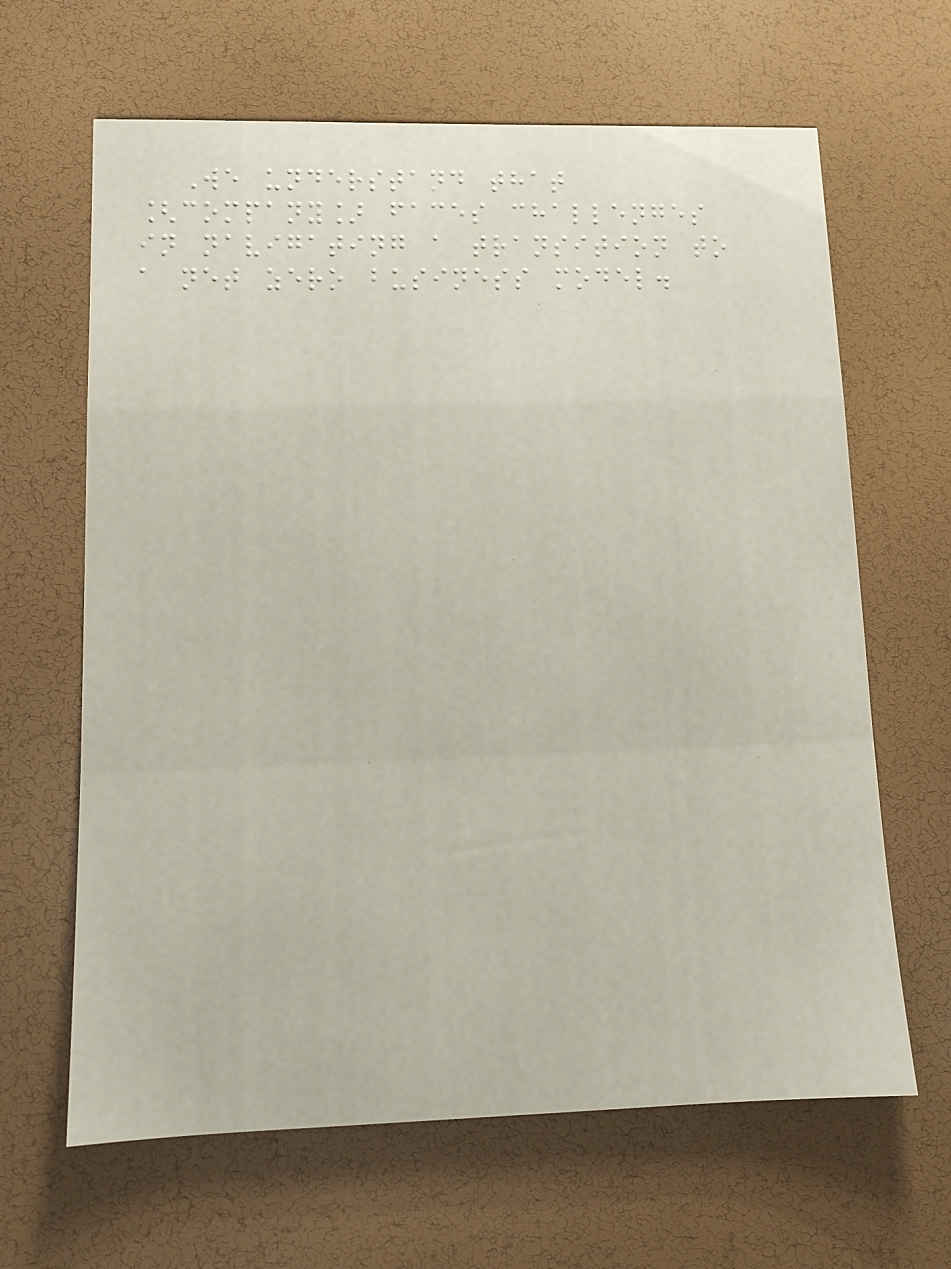We understand that
[company] faces challenges
in navigating a transition to
a net zero business model.
